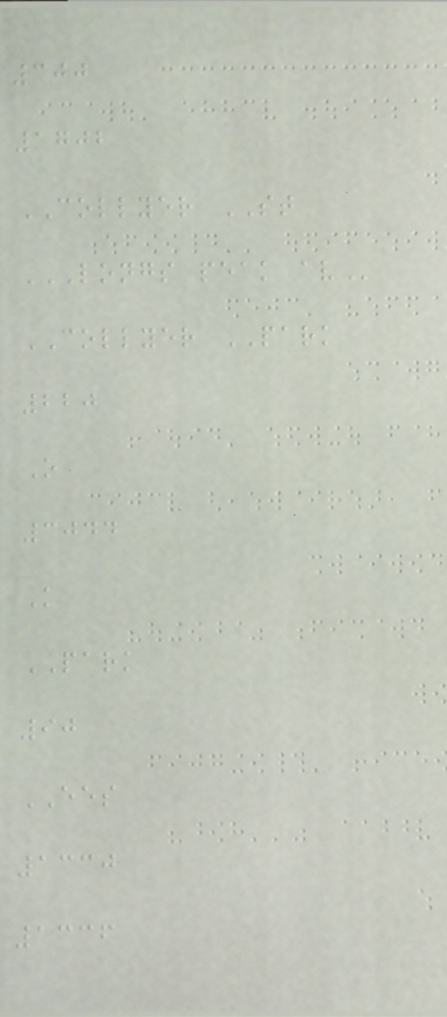300
1702
COLLYER ST
LONGS PEAK AV
COLLYER PARK
220
O
3044
K
PARK
90
EES
1330
1336
